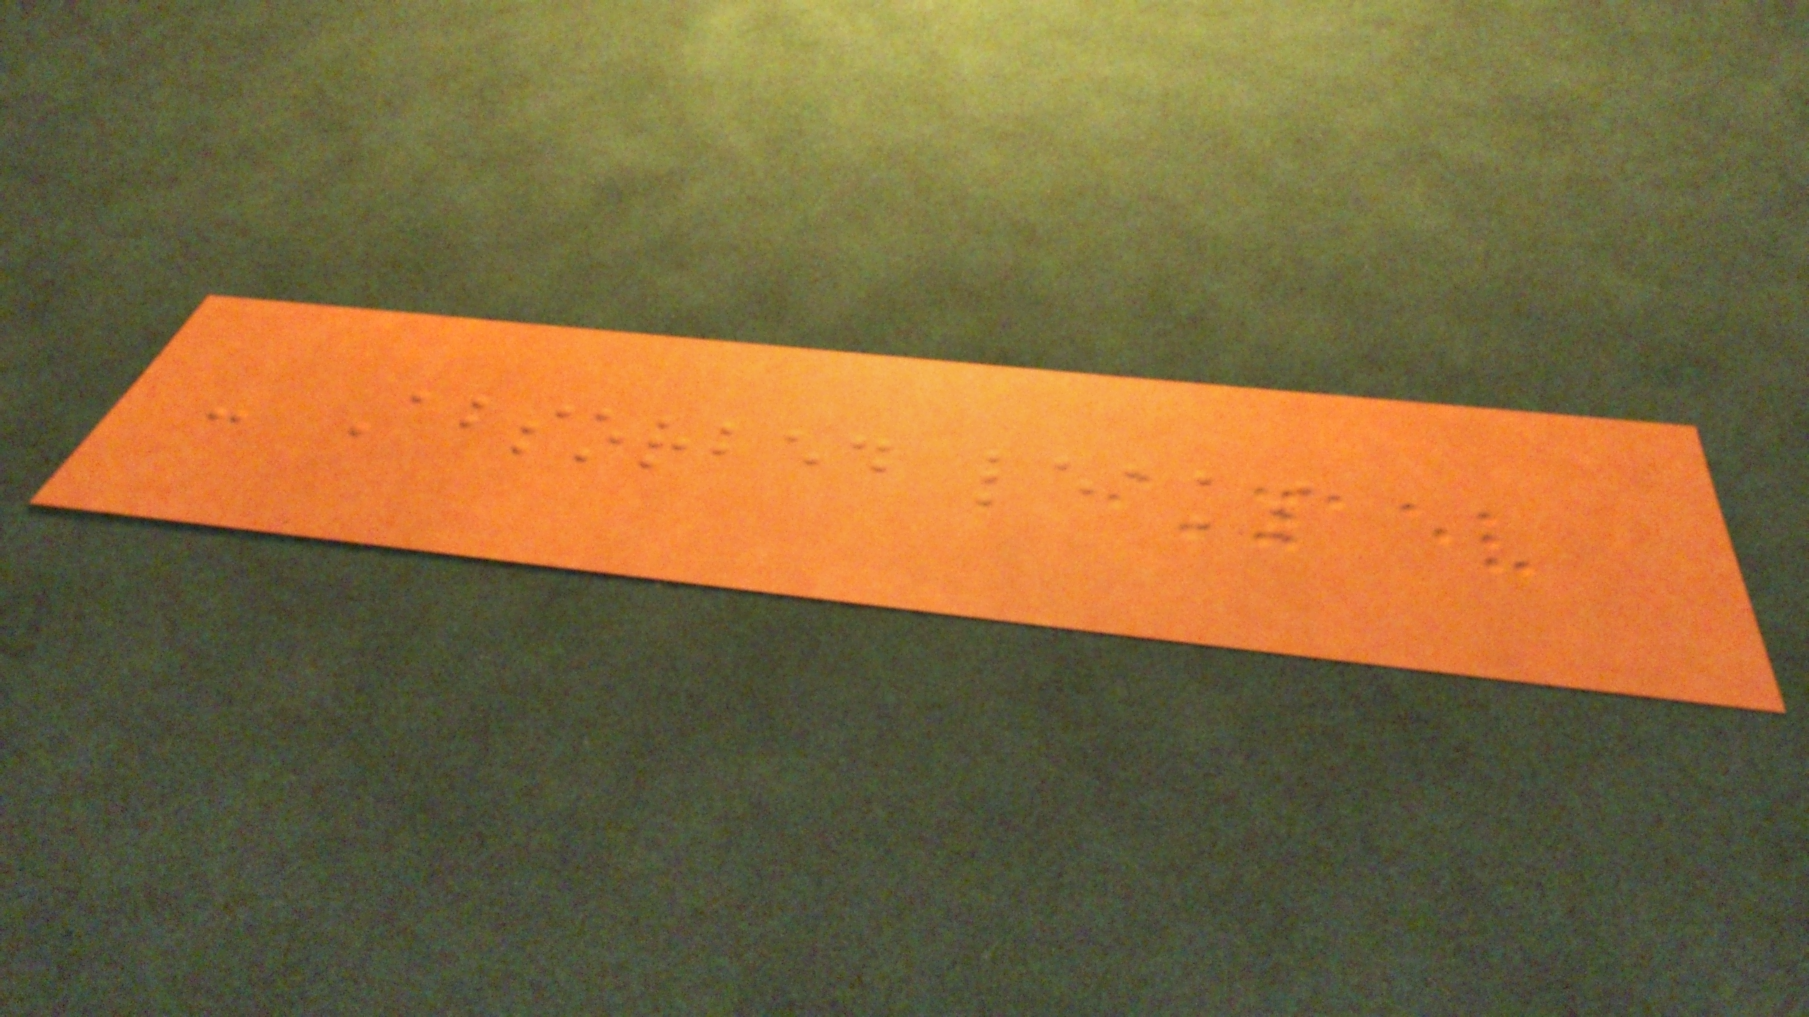- Absorbed leaks
